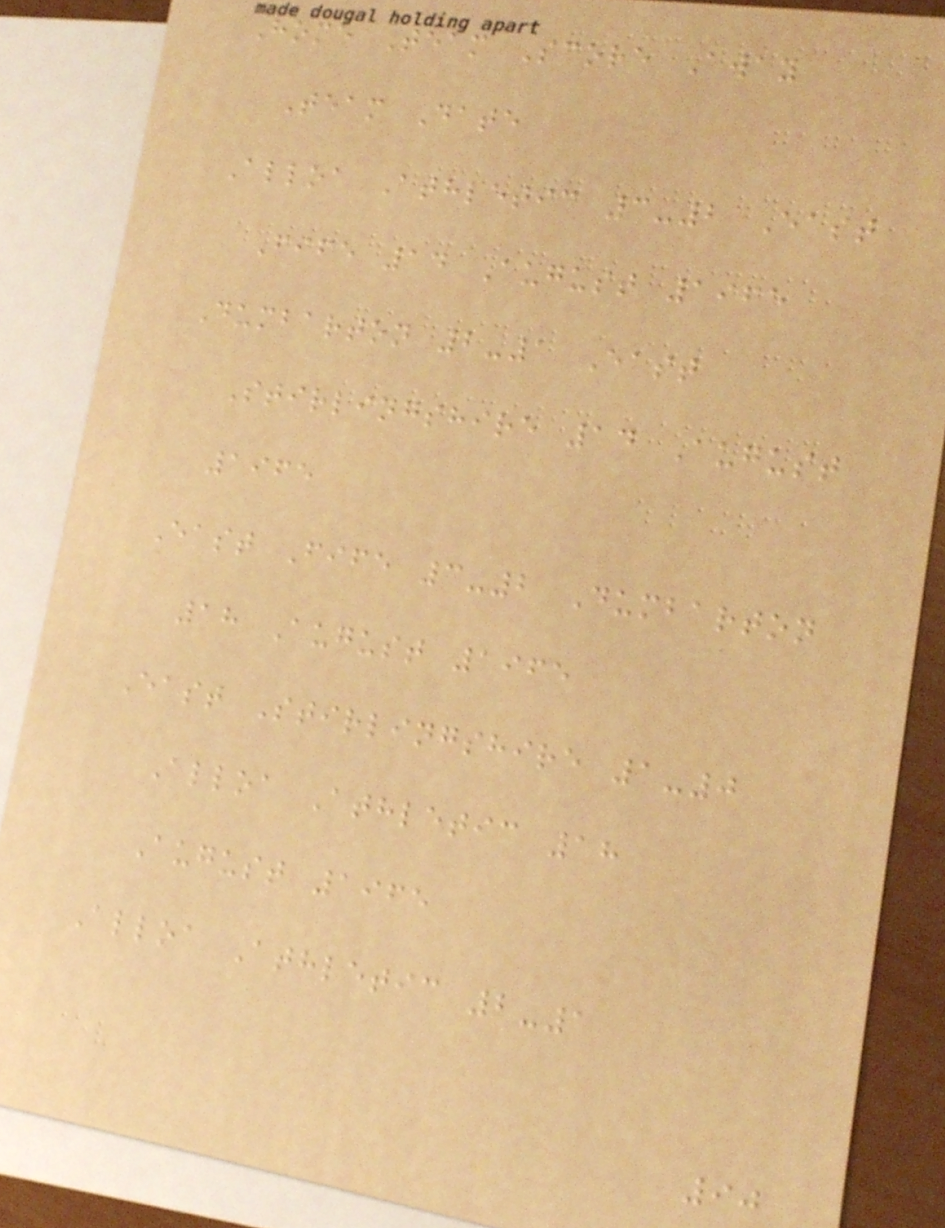Home Team Score Away
Team Date
Alloa Athletic 3-2 East
Fife 14 August 1965
Dumbarton 2-1 East
Stirlingshire 14 August
1965
East Fife 3-2 Dumbarton
18 August 1965
East Stirlingshire 1-0
Alloa Athletic 18
August 1965
Alloa Athletic 2-1
90
